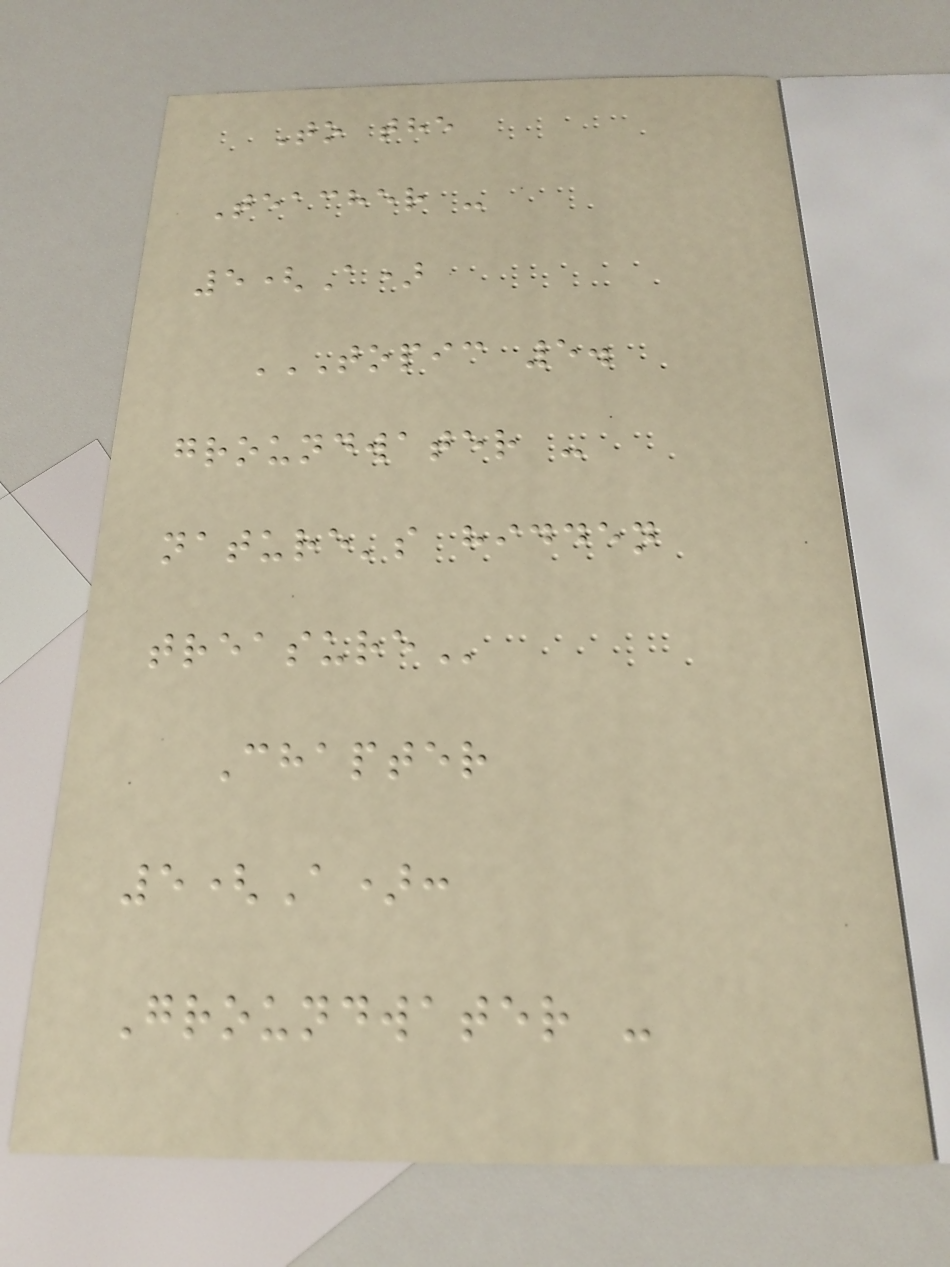To the
Teacher -
5(A)
TOPIC 5.
GROUNDWATER -
NATURE'S HIDDEN
TREASURE
Chapter
5(A):
Groundwater -
